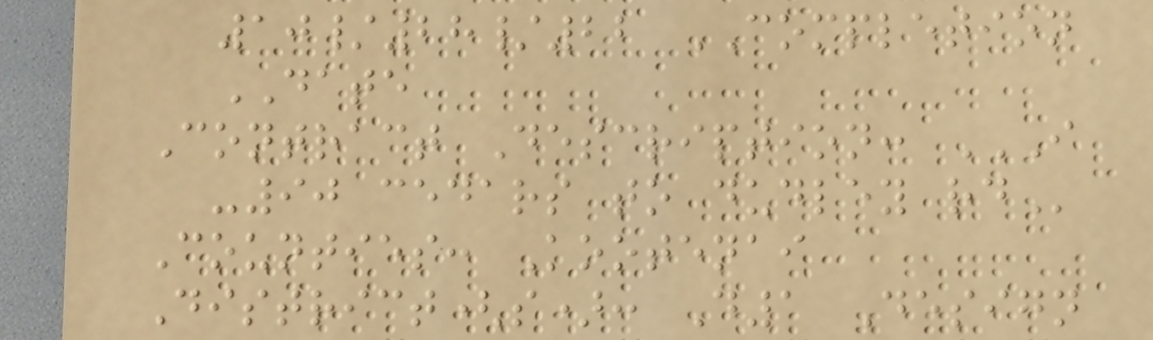10/28/22 COMPLETION
DATE
Contract Description: I
-90 CEDARS TO DUDLEY RD
Counties: Kootenai
District(s): D1 Design
